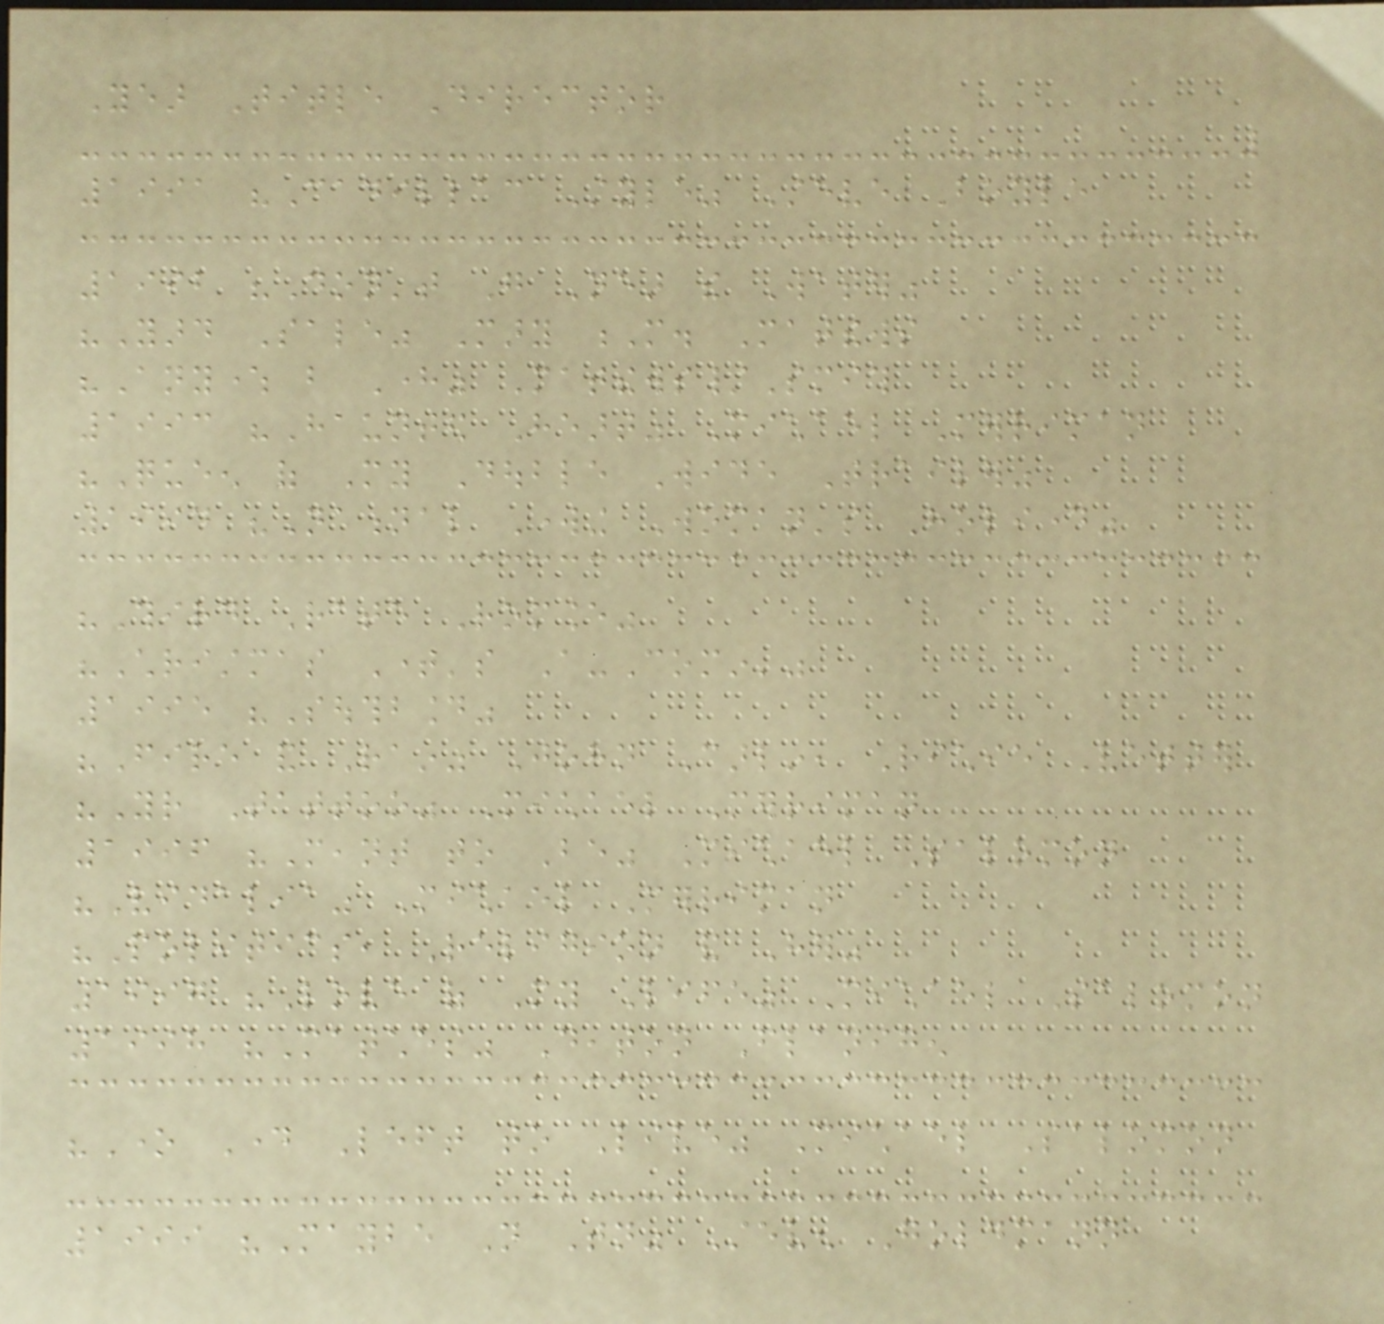Year Title Director
1991 "Cadillac Style" Steve Boyle
1992 "Don't Go Near the Water"
"Yard Sale" Mary M. Matthews
"Anywhere but Here" Matthews/Smith
1993 "Haunted Heart" Michael Merriman
"Queen of My Double Wide Trailer"
1994 "National Working Woman's Holiday"
"Third Rate Romance"
"Christmas Time's A-Comin'"
1995 "Southbound"
"Fire and Rain" John Carlin, Richie Vetter
"Your Tattoo" Michael Merriman
1996 "Meant to Be" Michael Salomon
"Vidalia" Michael Merriman
"Politics, Religion and Her"
1997 "Love of My Life" Michael Salomon
1998 "Matches" Deaton Flanigen
"One Day Left to Live" Michael Salomon
1999 "Maybe Not Tonight" Steven Goldmann
